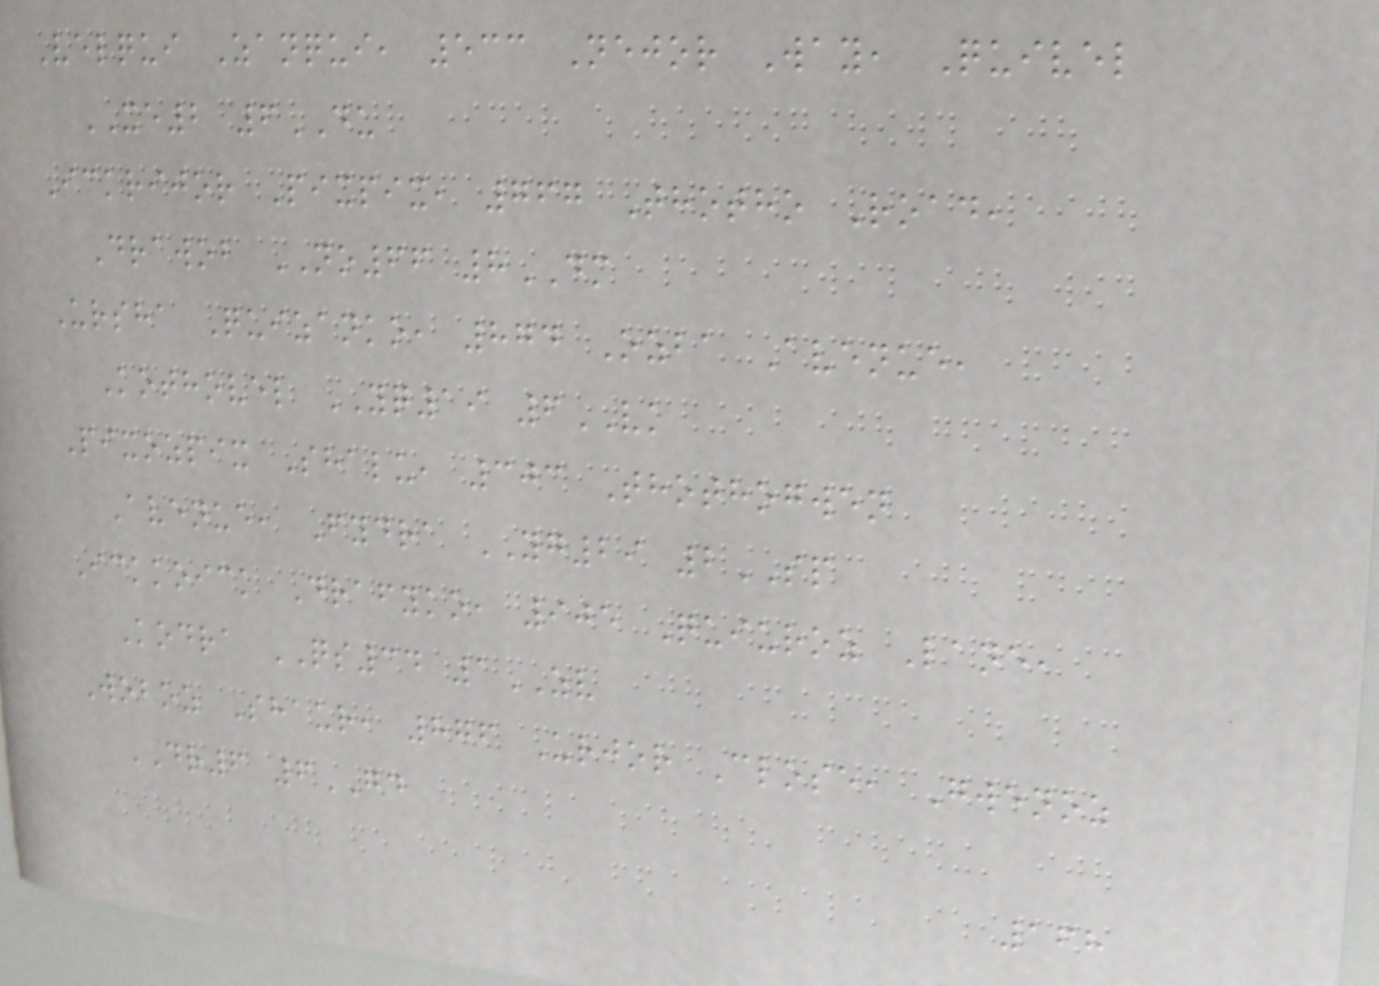Velqui Zanqui, 533 Nejor Way, Quivel
XE2 6DU
Ickrijor Pixpix, 767 Thotho Road,
Drawob NO66 8DM
Ursha Quizanko, 874 Ozba Avenue,
Kothovel YQ19 6VK
Pixozpix Shalu, 303 Thothogwen
Avenue, Fydra YG29 2SP
Ickkoick Drafyko, 905 Quiuroz Lane,
Kodra QS34 1ZV
Woboz Shaur, 876 Urjor Close, Gwenoz
DR6 6GD
168
